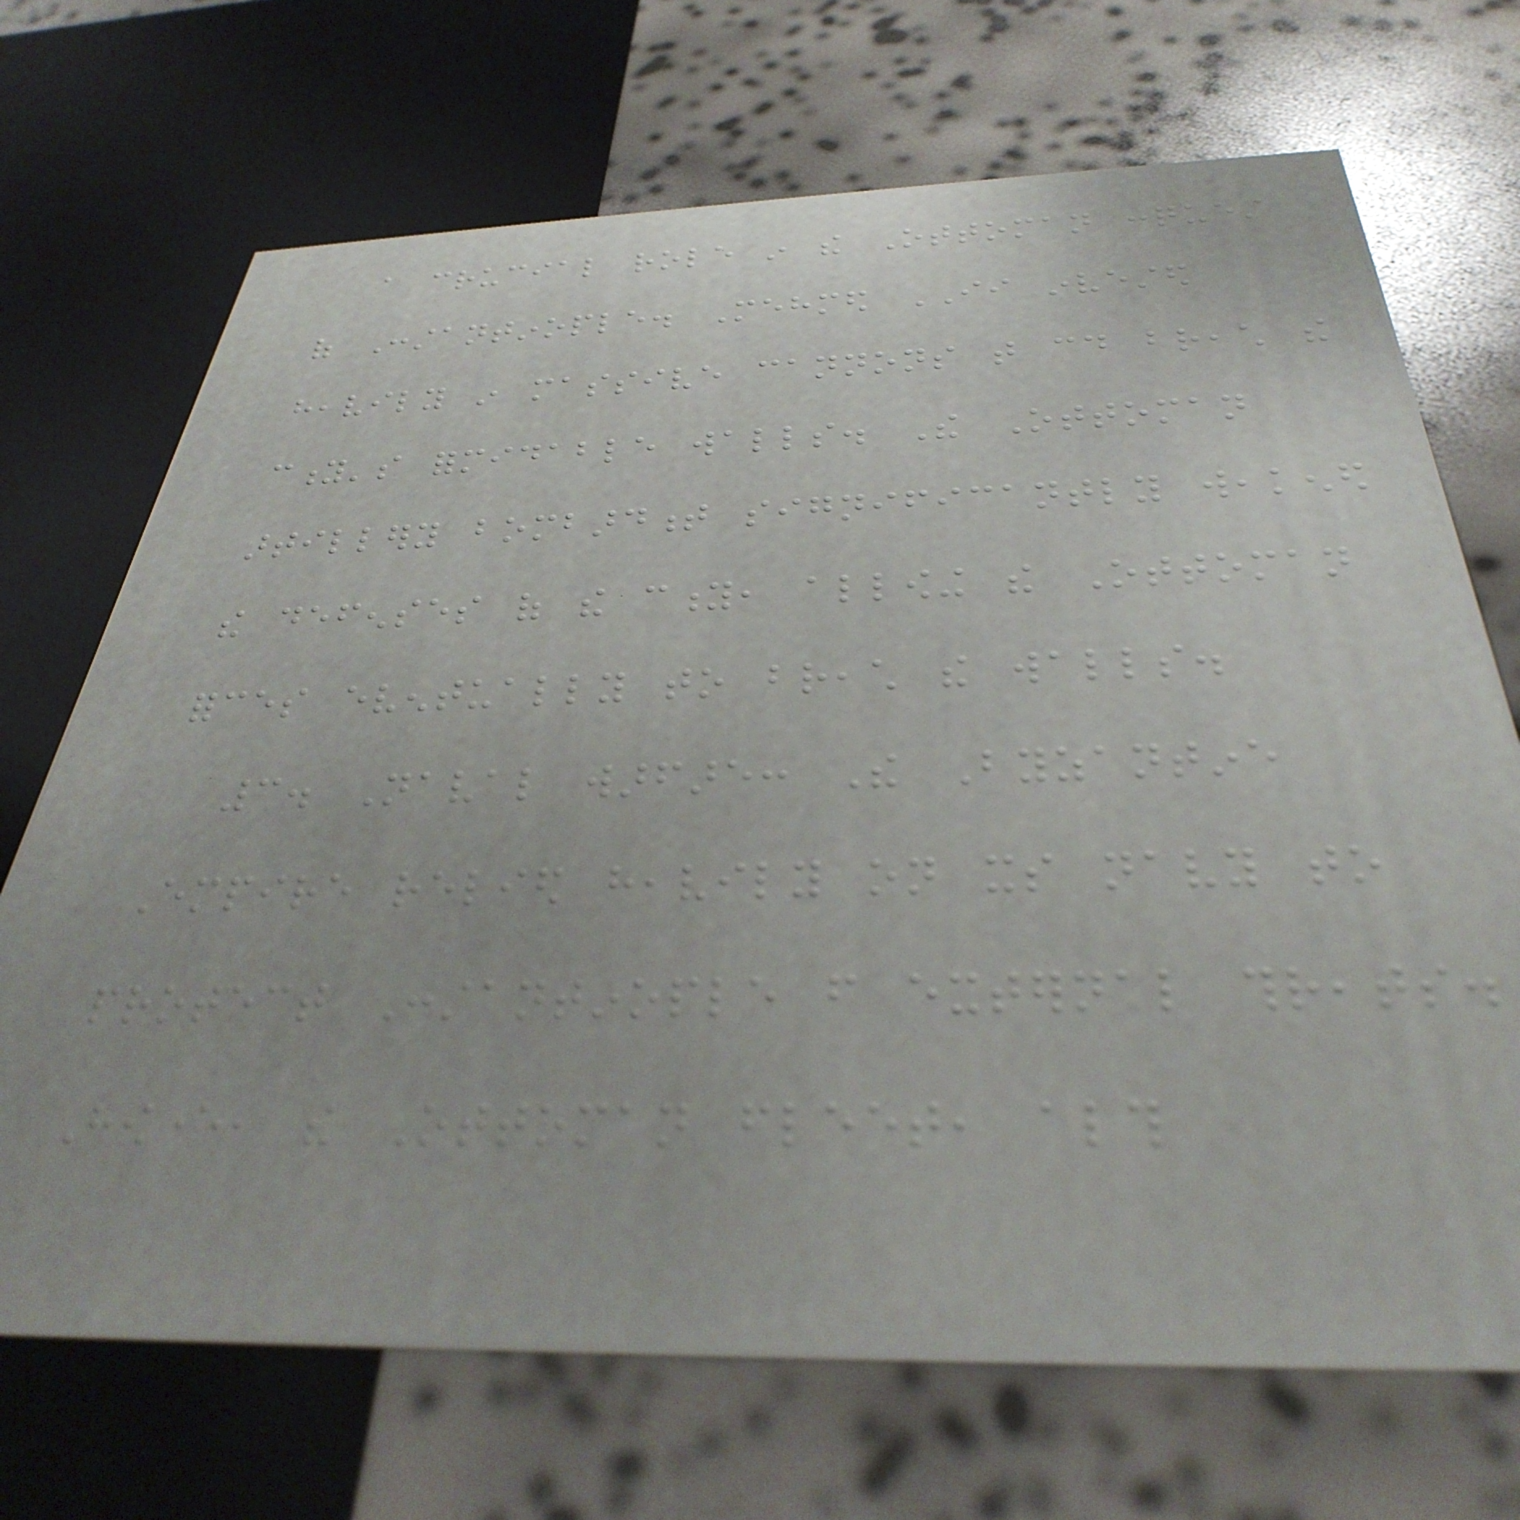a crucial role in the Ottoman conquest
of Constantinople. Mehmed II invested
heavily in massive cannons that could breach the
city's formidable walls. The Ottoman
artillery bombardment significantly weakened
the defenses of the city, allowing the Ottoman
forces eventually to breach the walls.
3. Naval warfare: The Byzantine
Empire relied heavily on its navy to
protect Constantinople from external threats.
However, the Ottoman fleet, although
